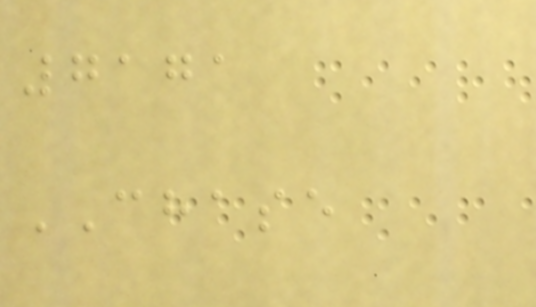7171
CHASE
